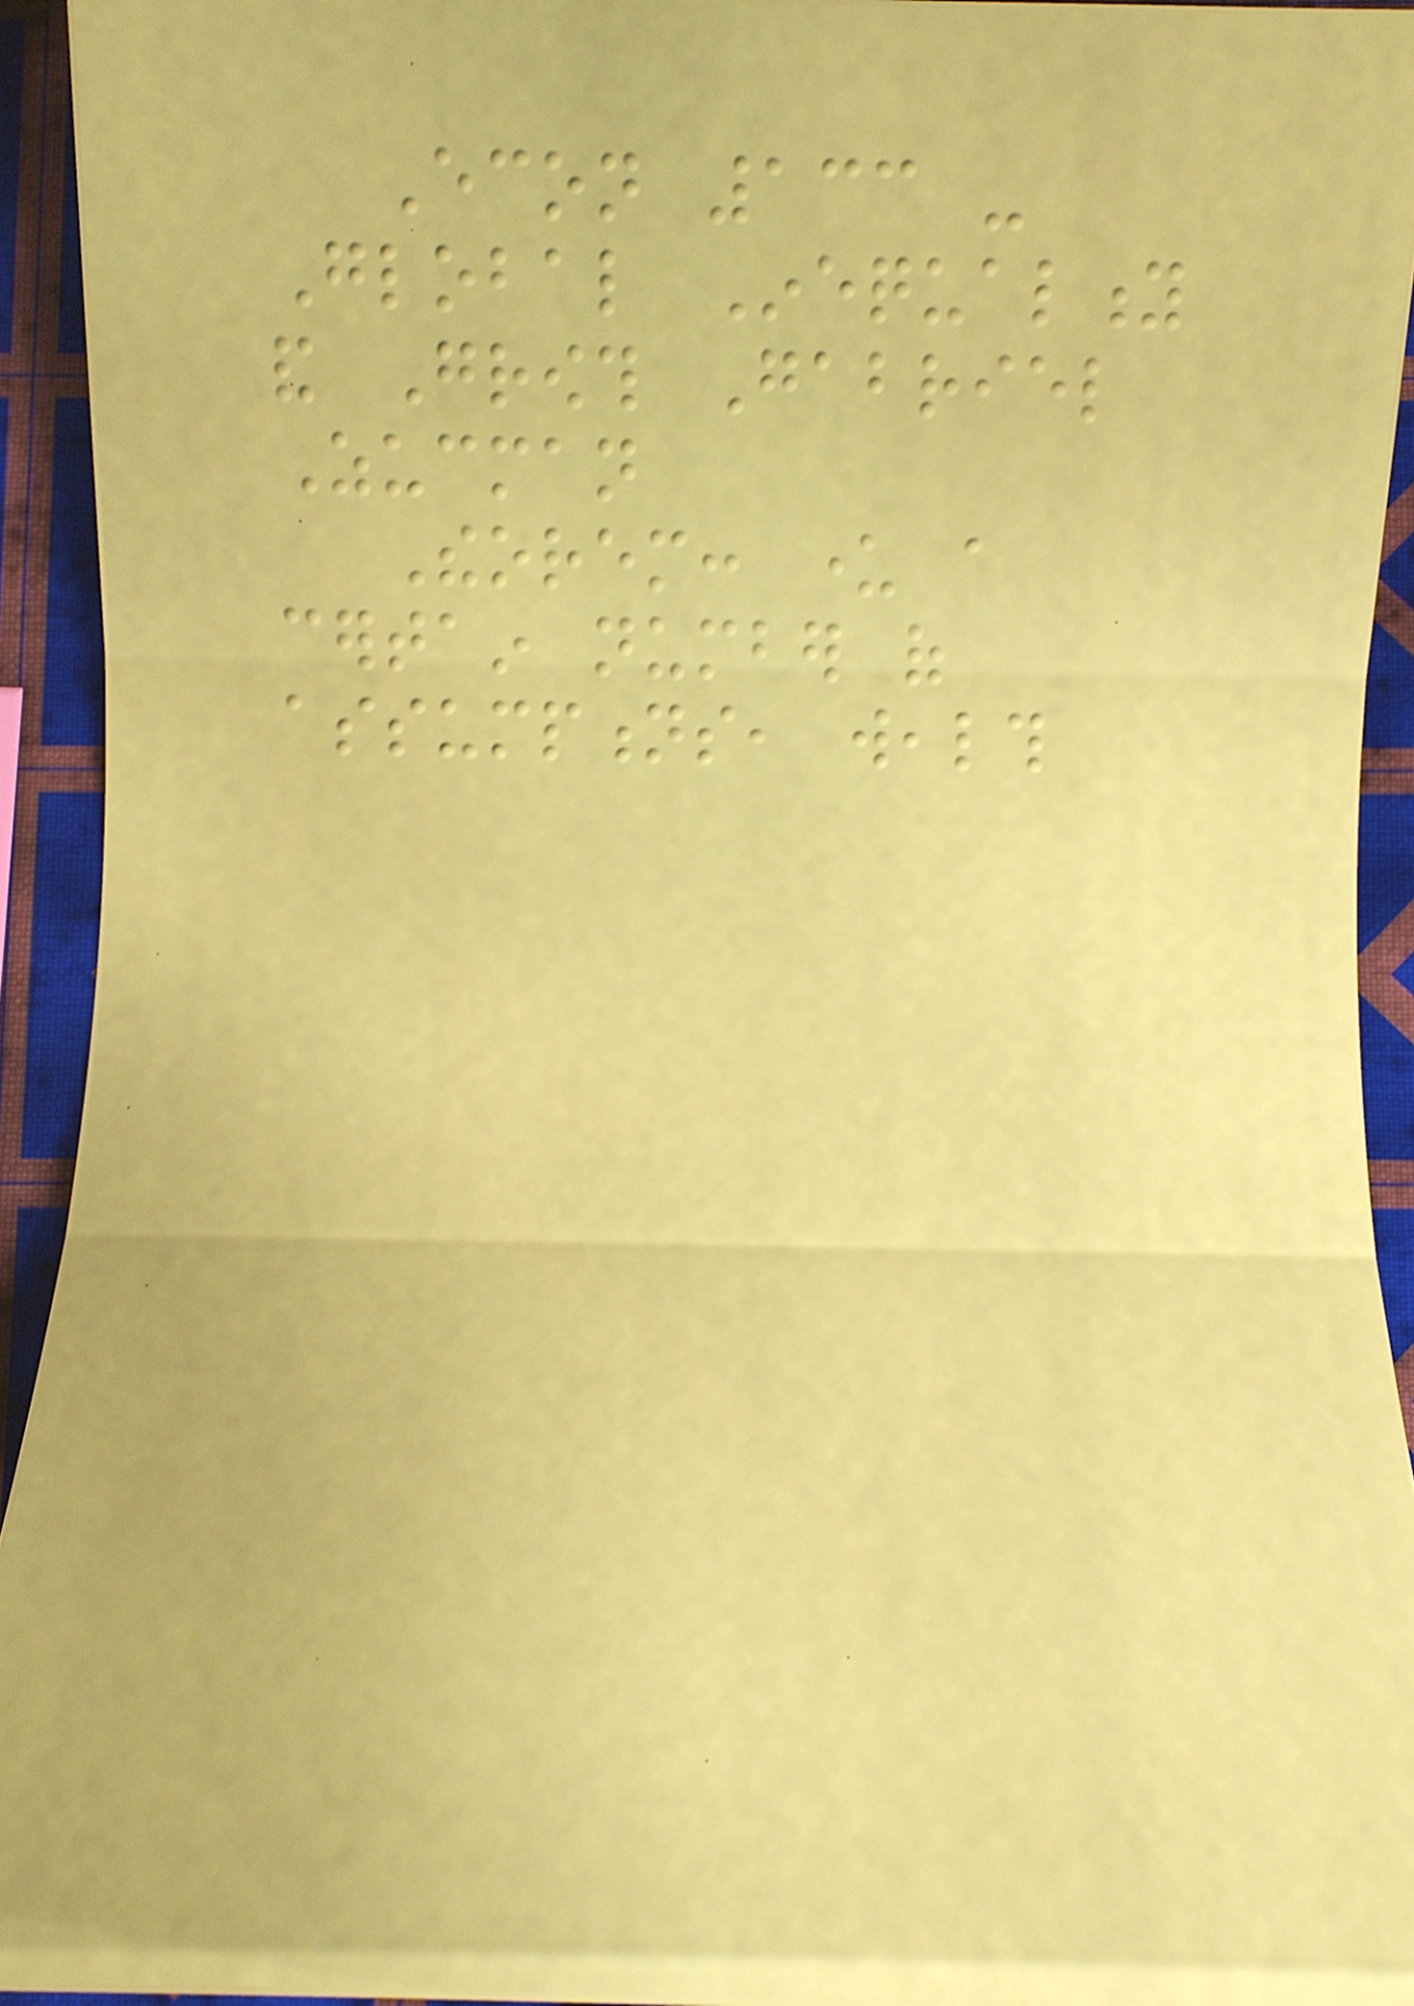Econ 133 -
Global Inequality
and Growth Gabriel
Zucman
Theorem: under a
certain number of
assumptions, wealth
